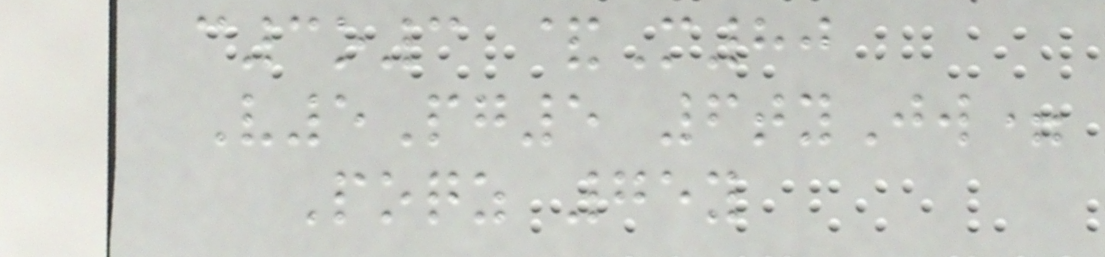c3o3 &M80
V5Pg5 6tyJw=
Poqz 75y
